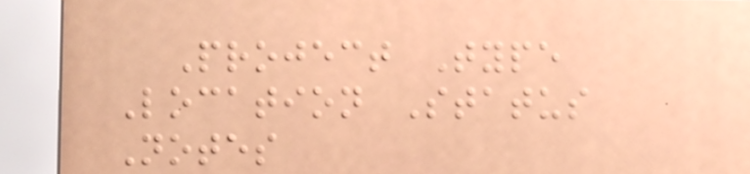Project Type
Location Status
Notes
